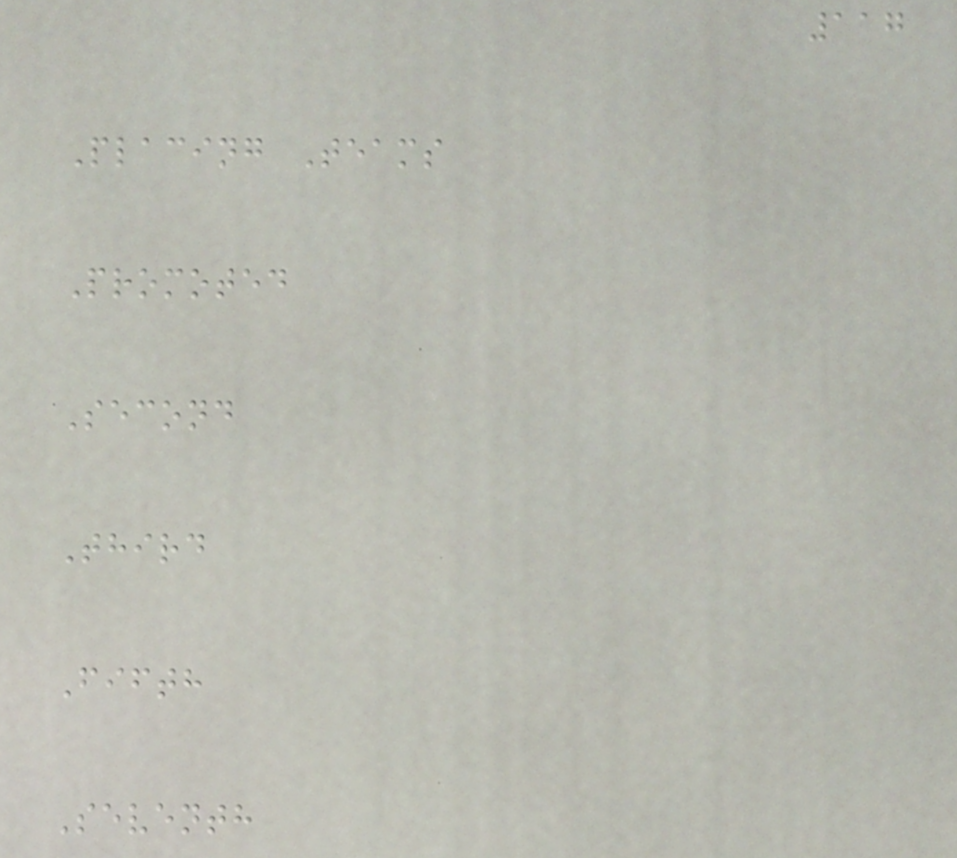117
Placing Teams
Promoted
Second
Third
Fifth
Seventh
